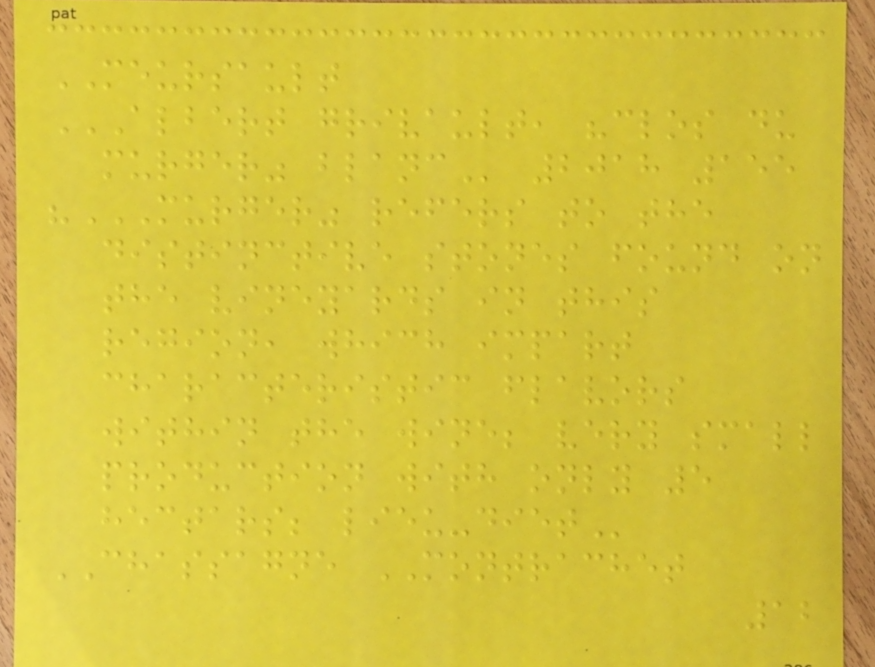MEURSAULT
ALBERT GRIVAULT, "CLOS DU
MURGER" BLANC 2018 155
"MURGER" REFERS TO THE
DISTINCTIVE STONES FOUND ON
THE VINEYARDS IN THIS
REGION, WHICH IMPART
CHARACTERISTIC FLAVORS
WITHIN THE WINE; VERY SMALL
PRODUCTION WITH ONLY 5
HECTARS; LIEU-DIET
CHASSAGNE MONTRACHET
12
